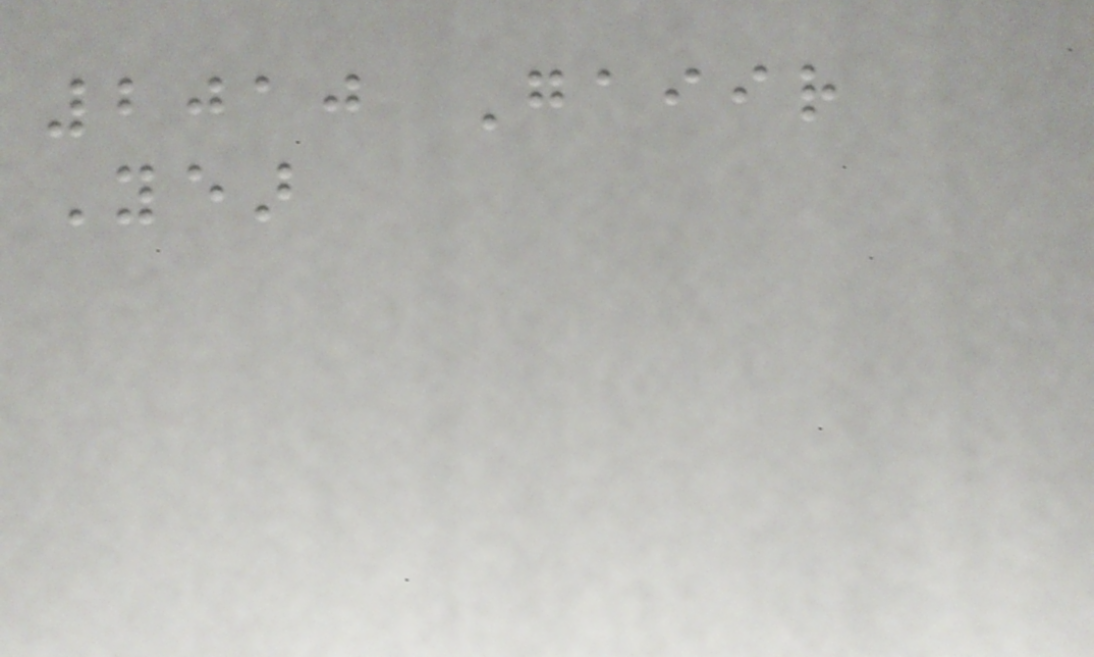2010 Gaiir
Year
